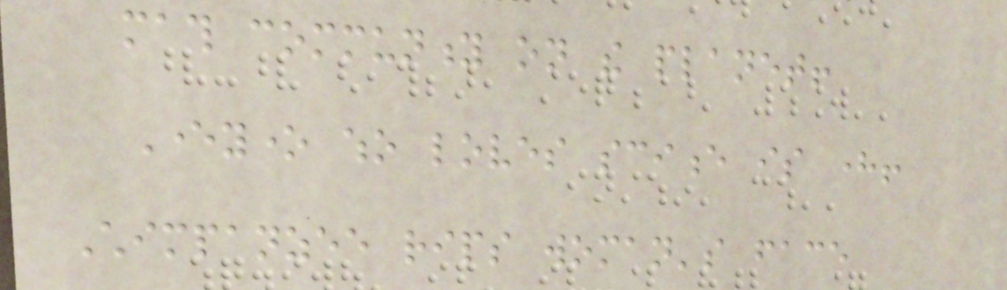math community on the planet!
Everyone who loves science is here!
Chimpanzee rips woman's face
